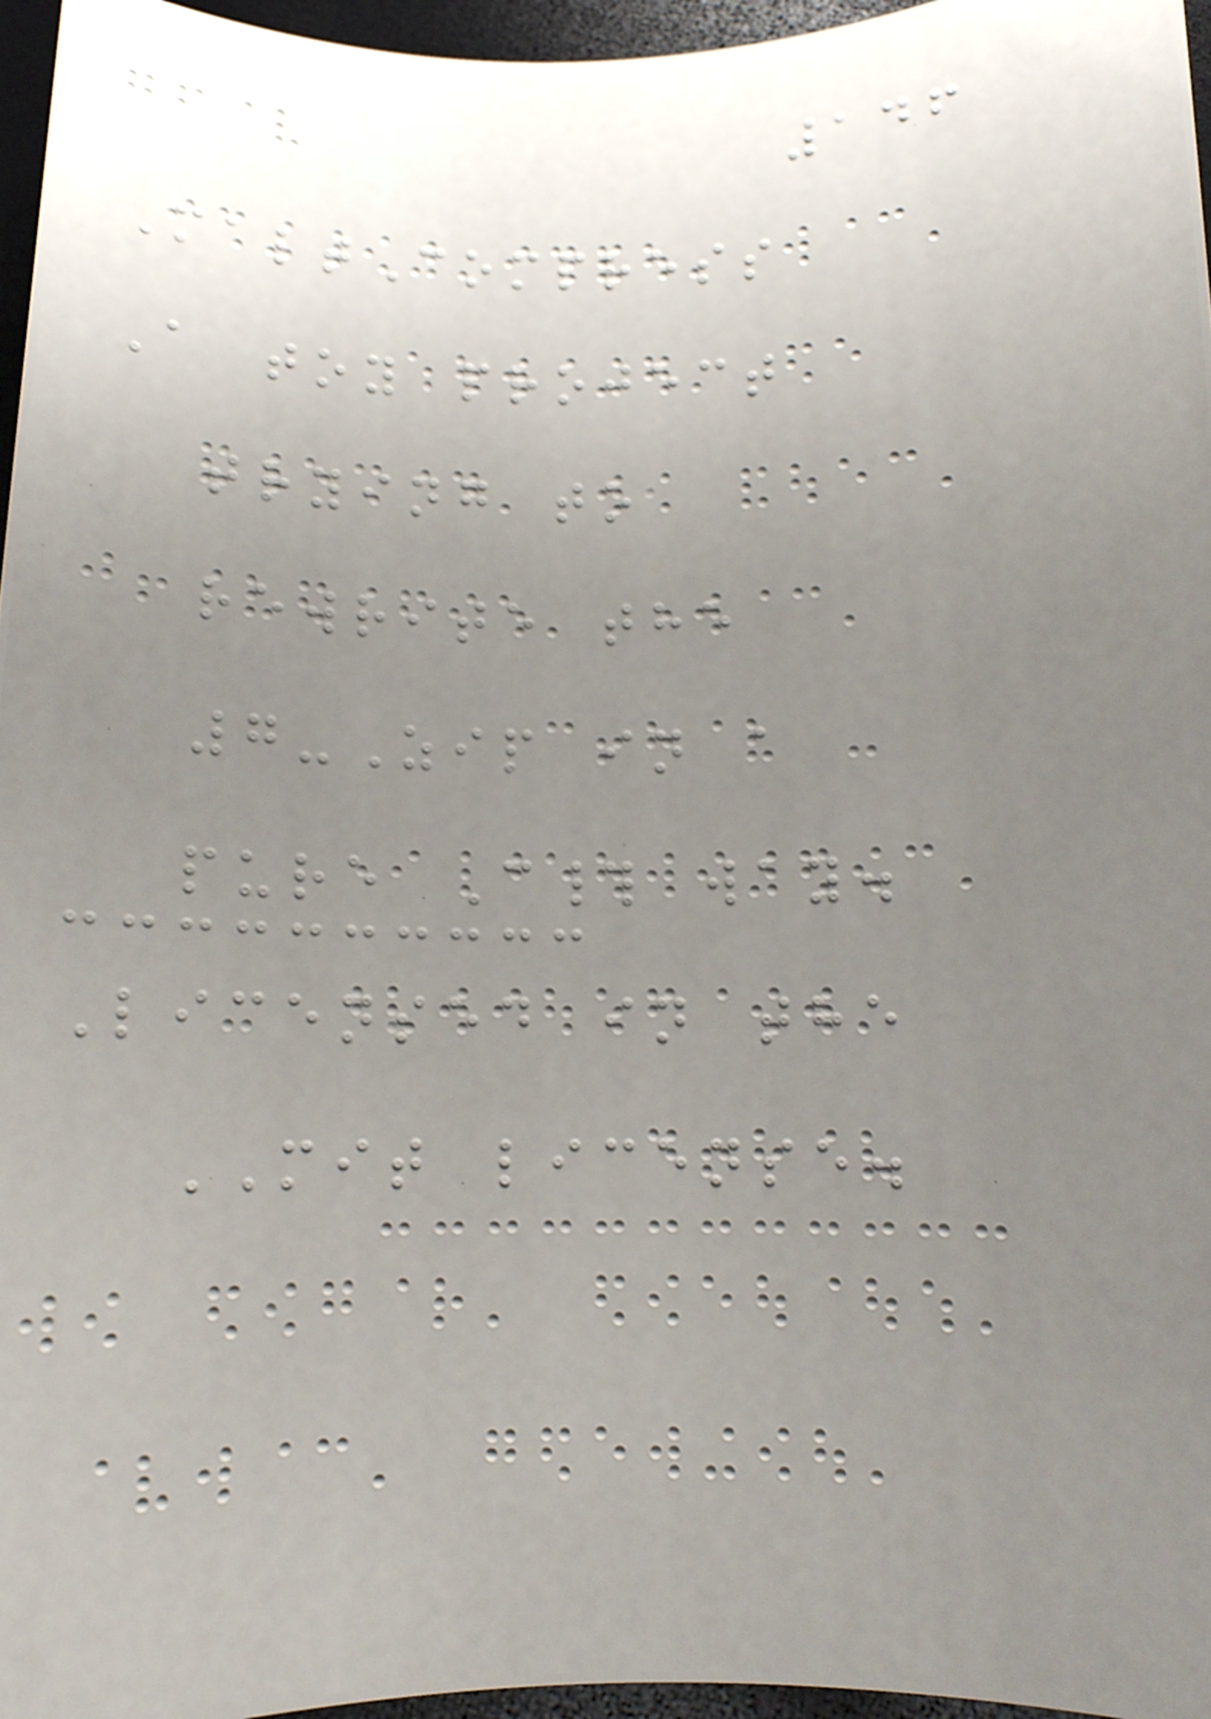146
MaltCompress
A toy project
trying to
rewrite the
7-Zip in a
pure C# way.
Licensed in the
MIT license.
